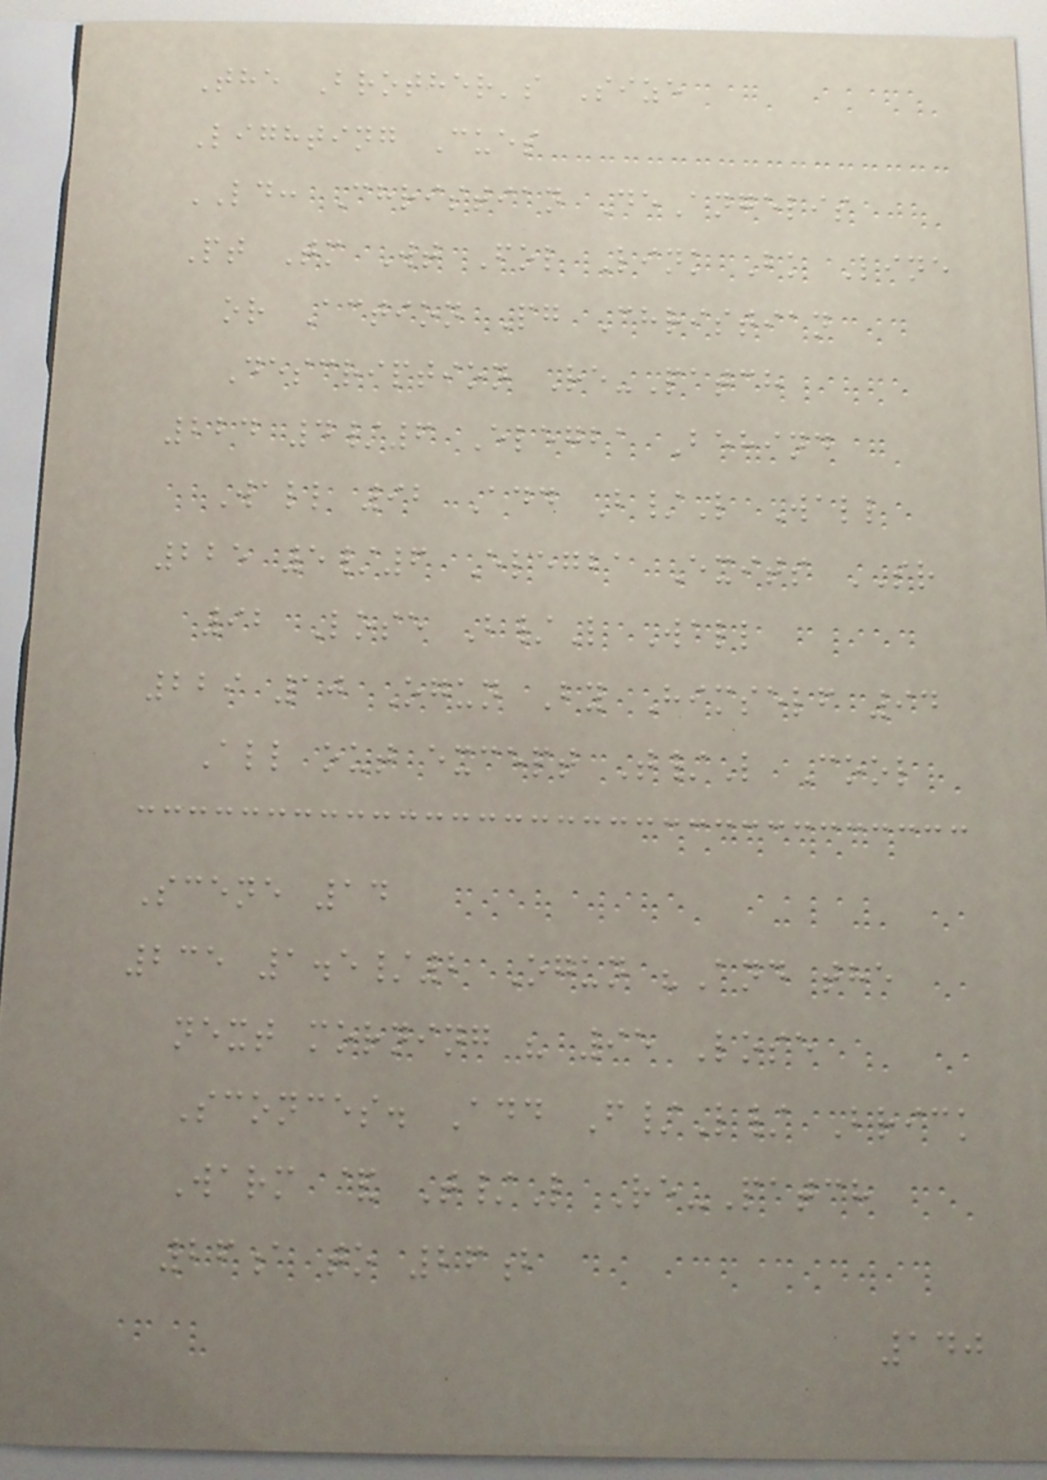The Brother's Size
Lighting Cues
LD: Christian DeAngelis
Pt Tm Wt Fol Link Bk Line
or Action Pg Christian
Description Re-Patch
224 4/6 Elegba Behind
Wall 92 Add B/L Wall
225 5/6 Elegba Exits SR
92 Lose B/L Wall
229 10 Ogun By Himself 94
All out except T/L Cool
Scene 14
235 1.5/2 Ogun "And the
next morning " 95 Lose
Sconces. Add F/L/ Brick
Warm & T/L Re-Patch
26a to 26b
140
